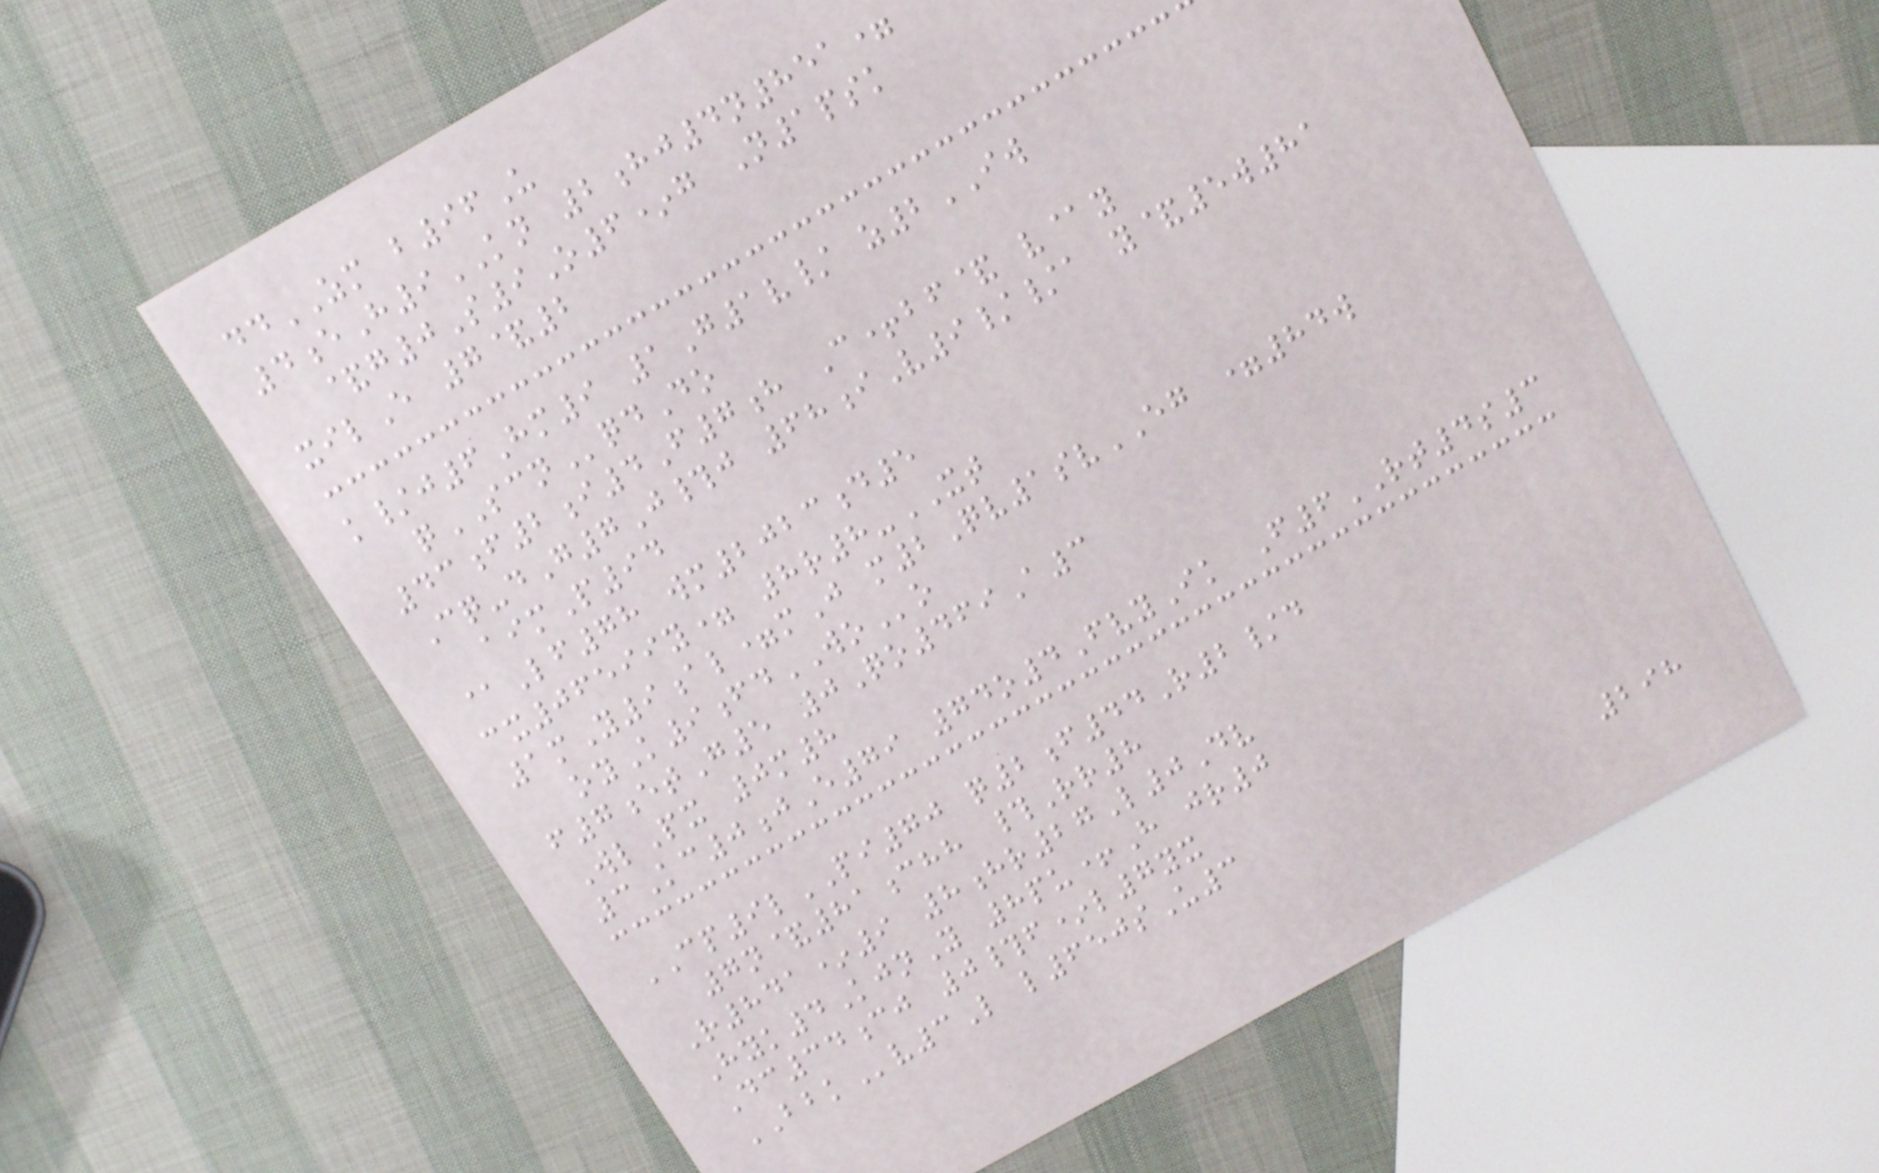ddZM b96U
4eH9KN 2hj4n851=
&g0S9O6*g N1psk
xilE 7&2
k/j6Hm9 1G1v/ z2IW
qSCNqdDo
43f2i4F7h C+bf& v@y
Cq-dG7J#j 68iV9//a y&5w81
aimP94
@Lf78 wm2023d5
cx06599y= 8r8-XT
1mY9al=mJ m2Qv1svEG =84w
oyK9fdWOo
f7etG5 0Qo469A3
WlPx 0m8
3Kc0jE79 74o4FvyIk F6RT4s3
CP9lPI70 q2f44R2/d
7n&81chh #Rr8
R841*9 8hr27L0Dv
Hyk4KjnY 8pu+H jr0
Dc34cj 0#f*l7yx
BBKv3L l650sU3
298
